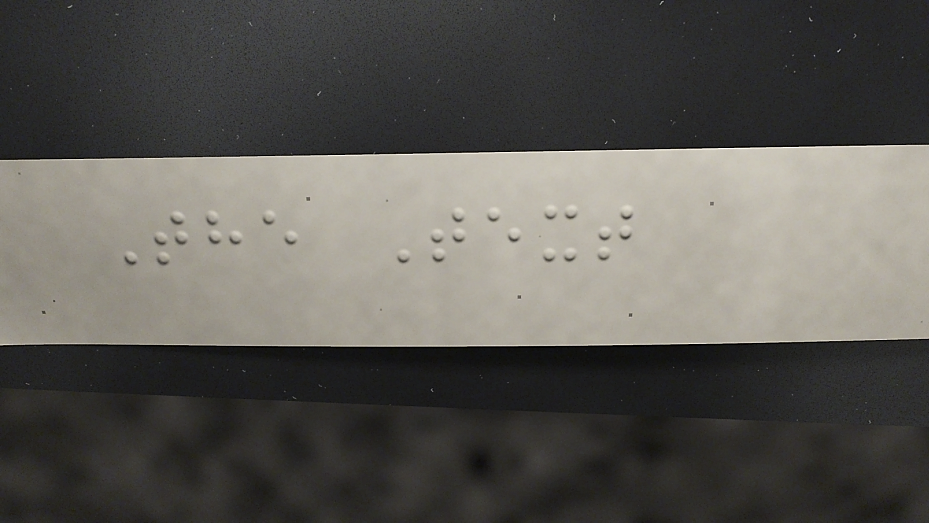The Text
